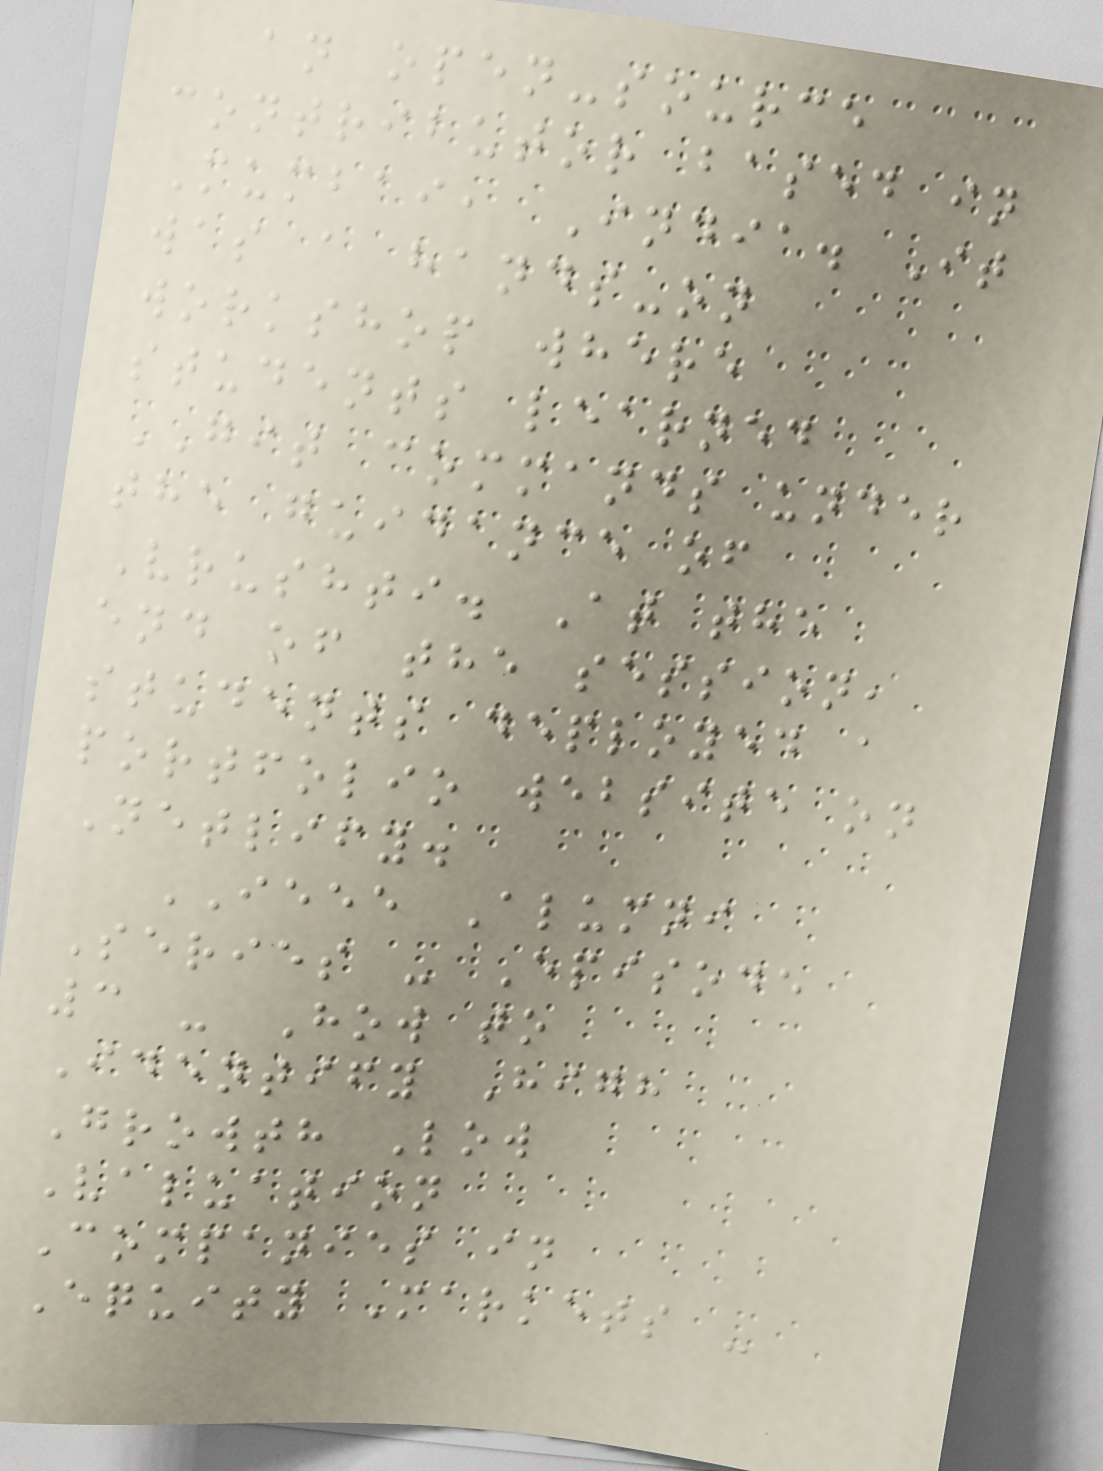an open-source
contributor based in
Mumbai, India. It
was a hands-on
workshop where
students learned
GIT commands under
the guidance of
Vrushti. At the
end of the session,
students deployed a
portfolio website on
Netlify.
IEEE Alumni
Series - Episode
3 - How to
Identify High
Growth Low
Valuation
Companies in
Equity Markets -
